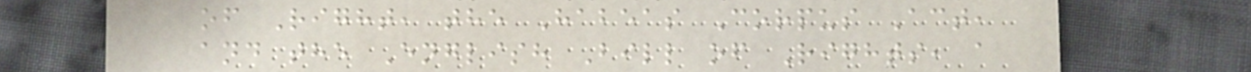of Right, the Habeas Corpus Act,
and the English Bill of Rights, a
